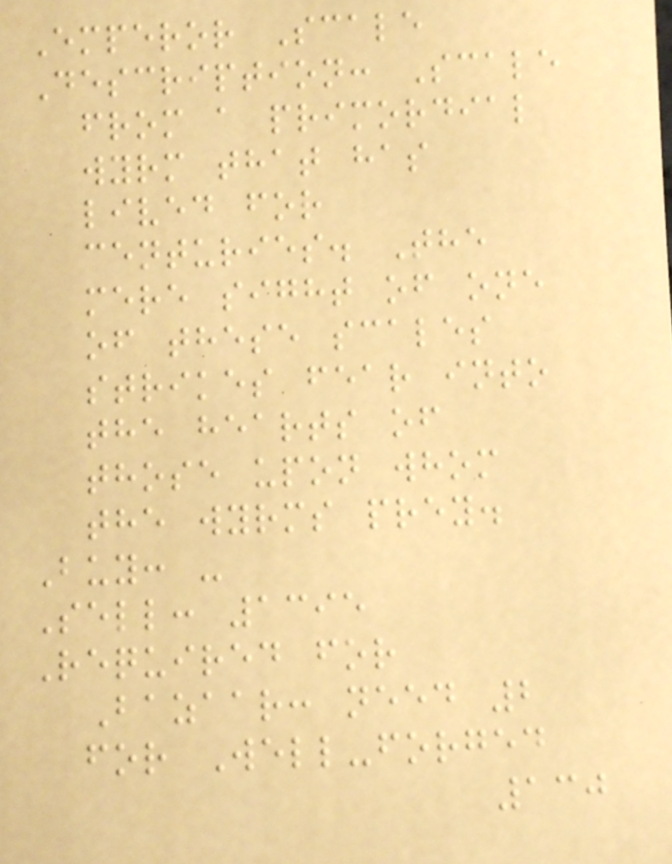Emperor Scale
Description: Scale
from a primordial
wyrm that has
lived for
centuries. The
mere sight of one
of these scales
strikes fear into
the hearts of
those upon whom
the wyrms prey.
Buy: -
Sell: 1395
Required for
Bazaar: need 2
for Well-forged
130
